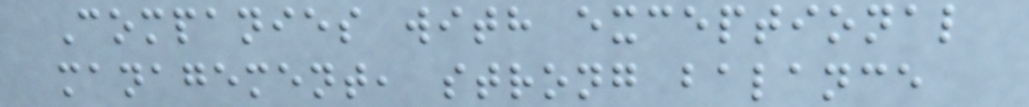Companies with exceptional
management, strong balance
